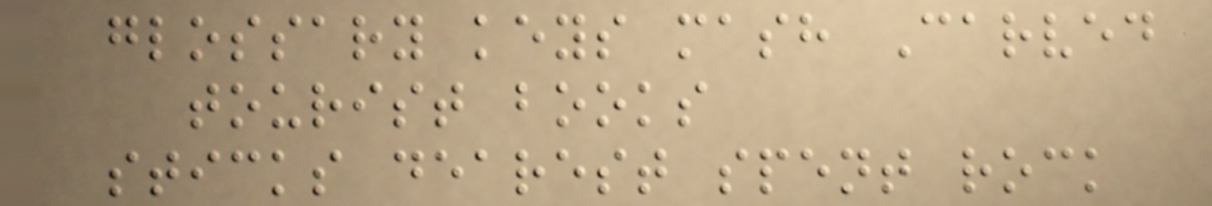glossary keys mash Carved
tourist books
sticks dearest spent rock
